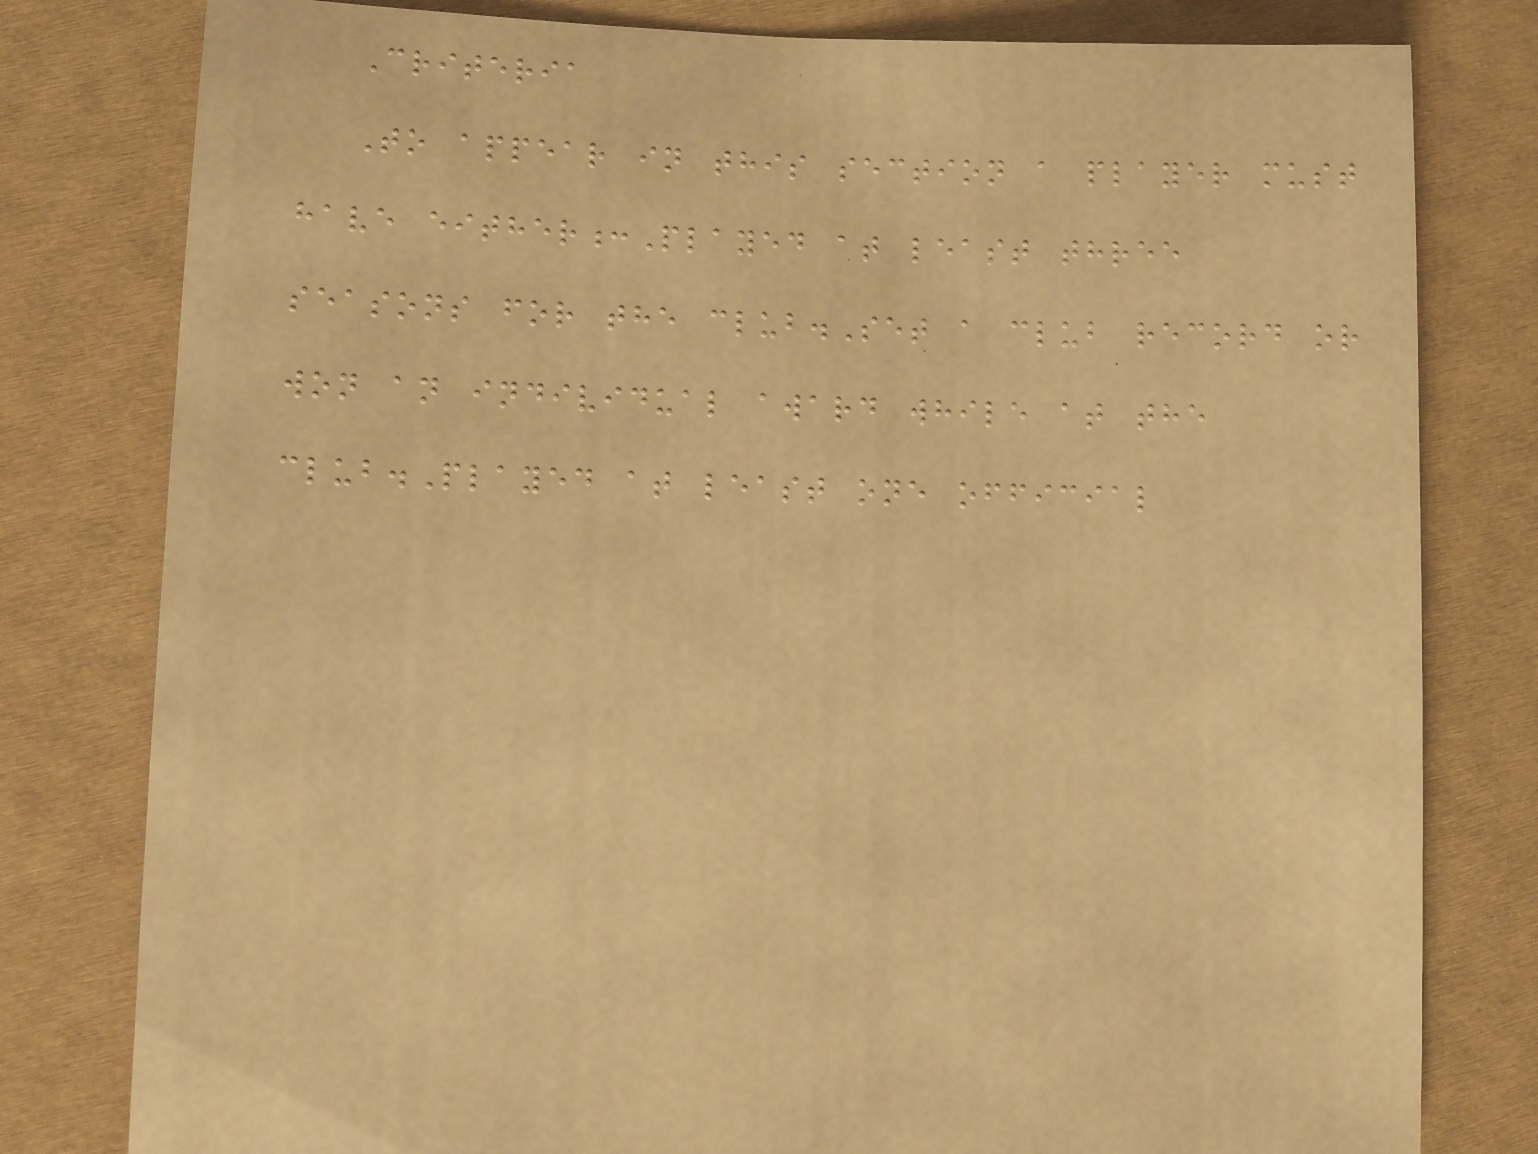Criteria
To appear in this section a player must
have either:Played at least three
seasons for the club.Set a club record or
won an individual award while at the
club.Played at least one official
